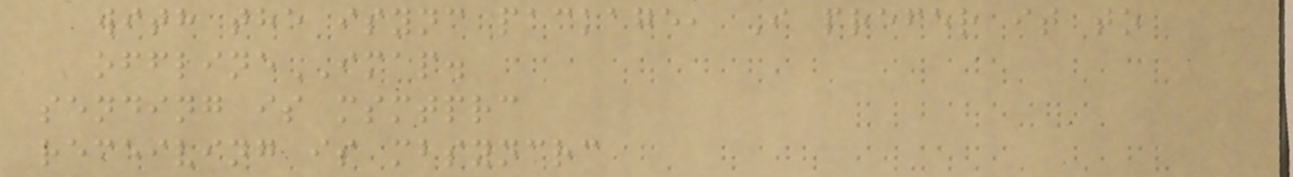with the isync package, I prefer it to
offlineIMAP.
sending is msmtprc
receiving is mbsyncrc
